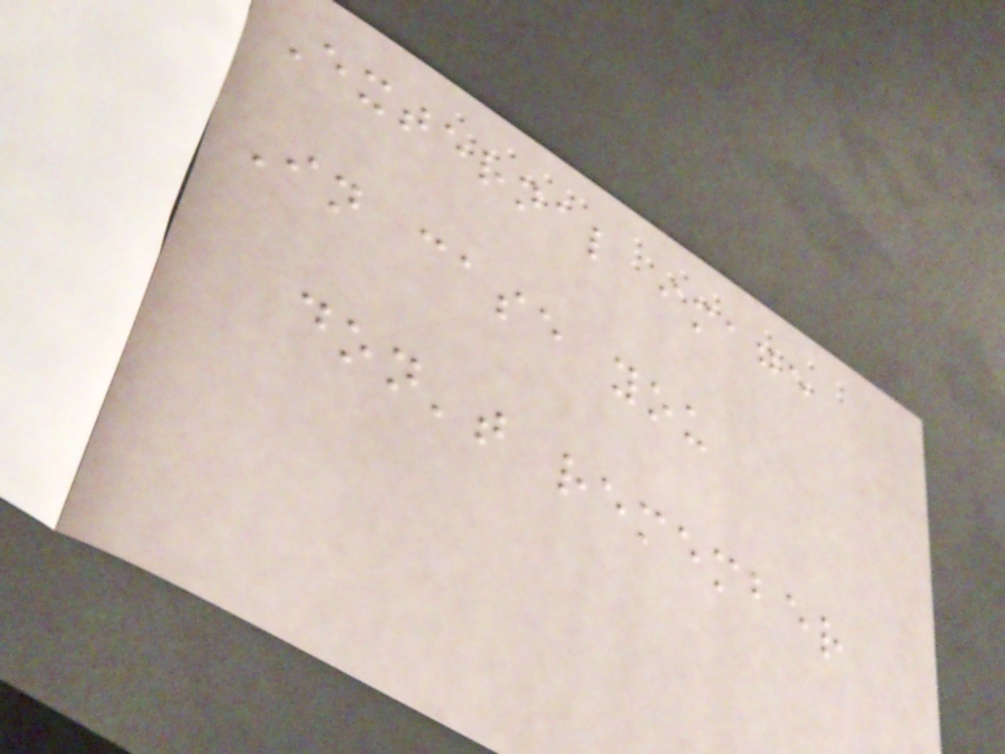External image
In case you
don't remember
